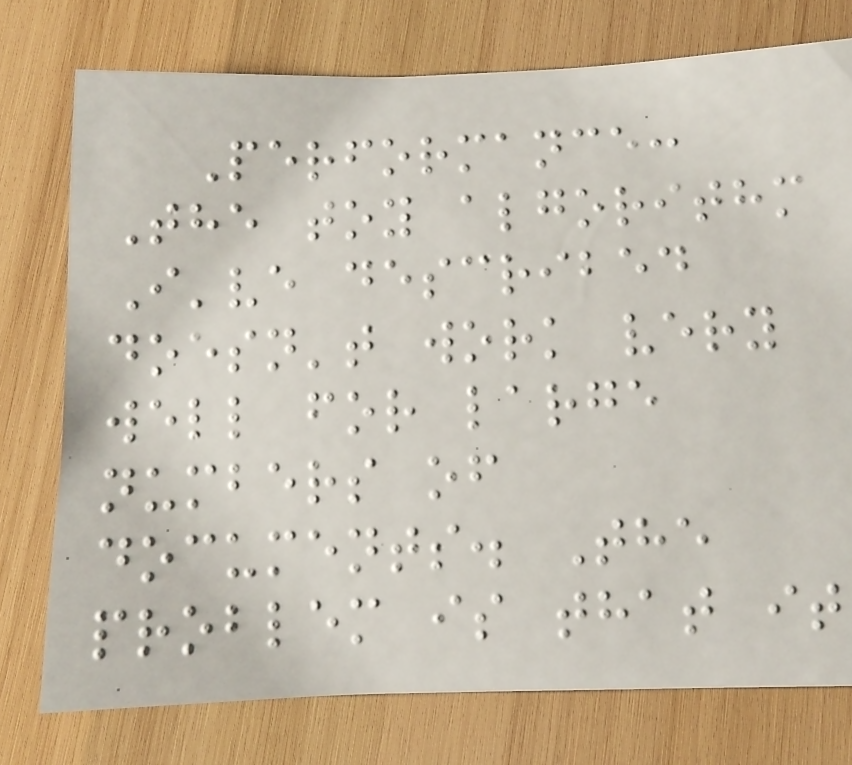Performance:
The toy algorithm
I've described
doesn't work very
well for large
numbers of
documents. The
problem is that it
